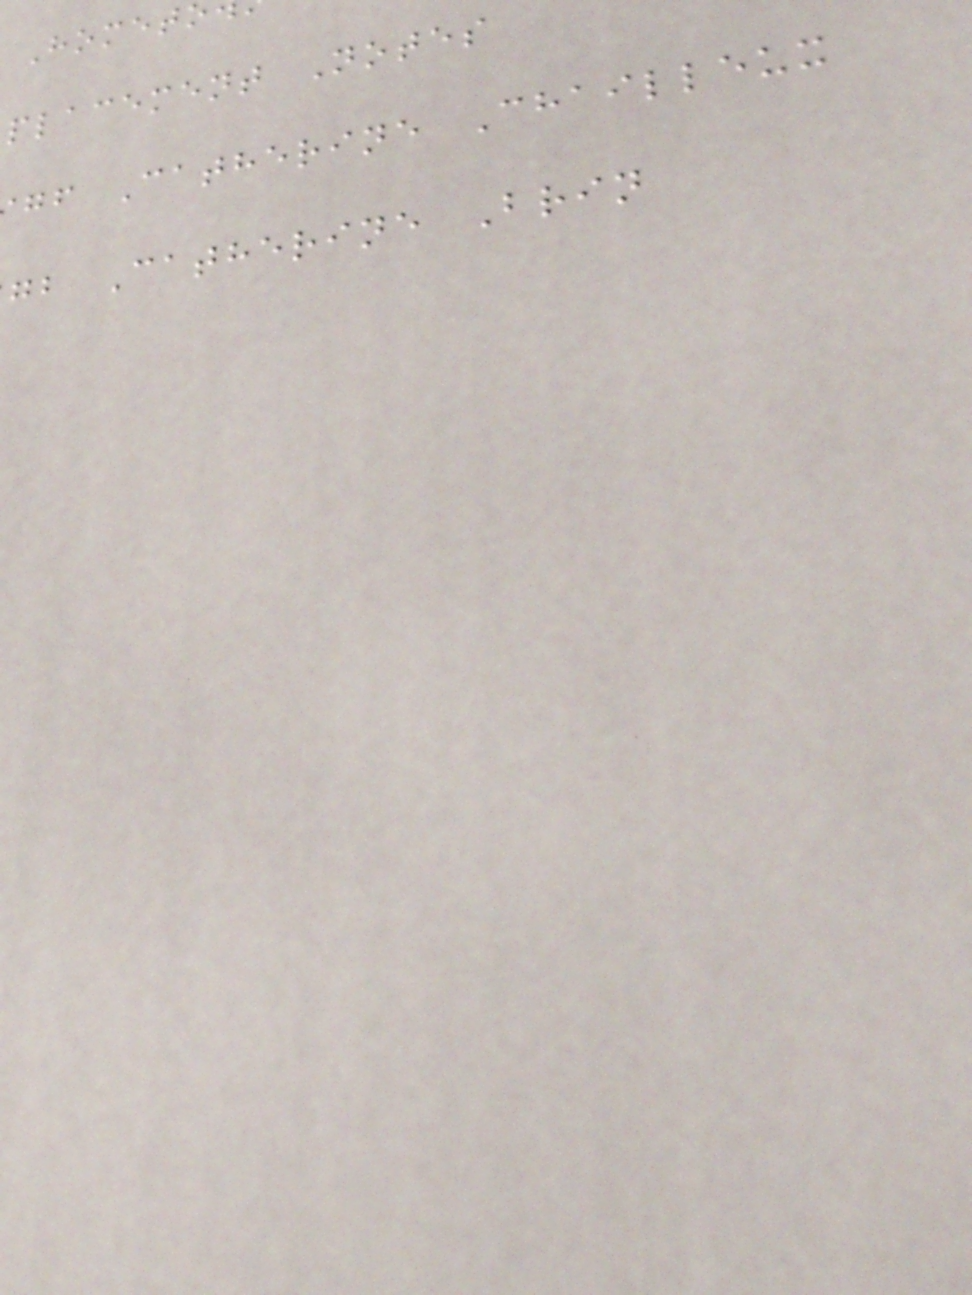Homet
placement Notes
gf Catherine Chailleux
gb Catherine Brin
